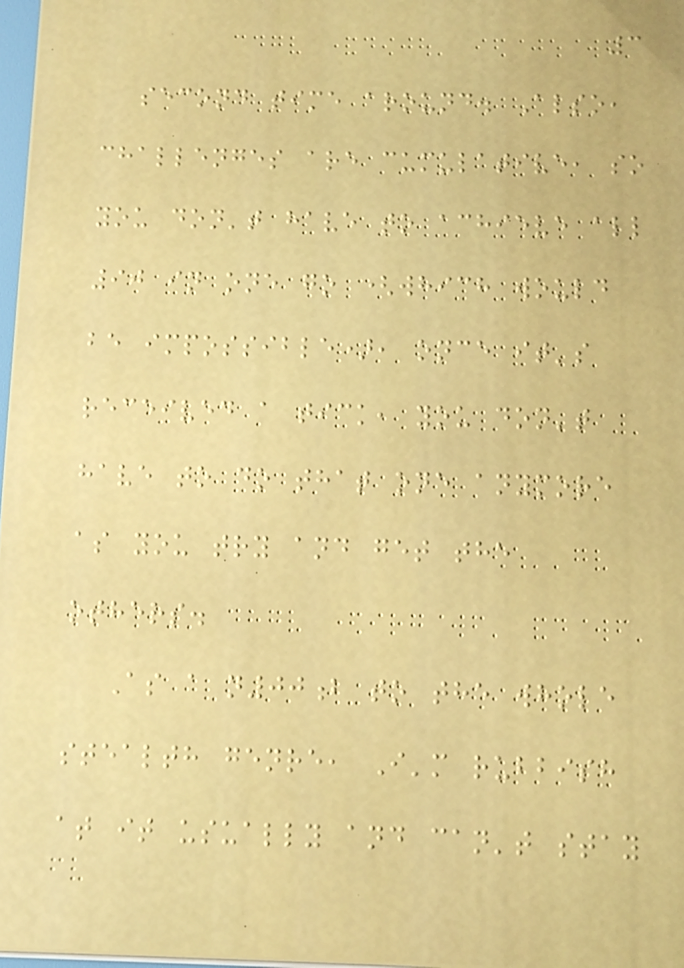3
second time around. Also,
challenges are cumulative, so
you don't have to achieve all
90 in one go (which would
be impossible), once it's
received a tick, you don't
have to do that one anymore
as you try and get the
others.
As a n00b to the whole
stealth genre, I'm rubbish
at it usually and can't stay
